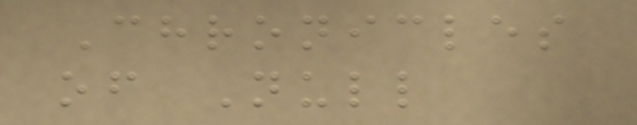Chronicles
of Null
